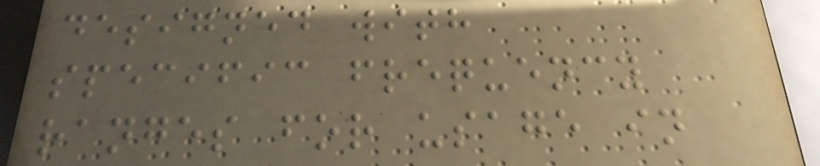designed with
specific frequency
ranges for usage in
